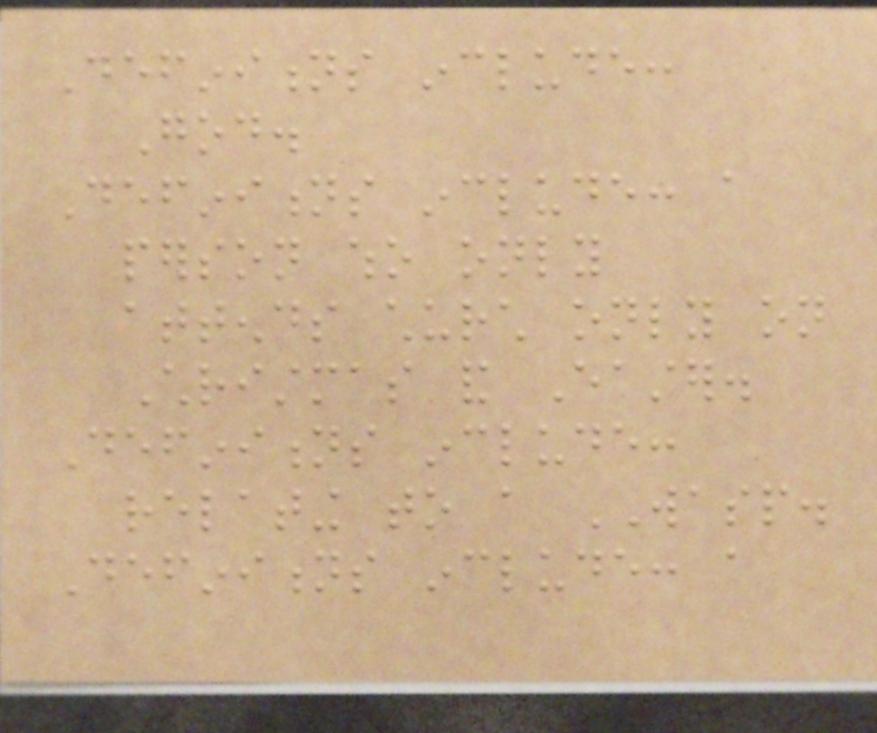Definitions include:
God.
Definitions include: a
person who only
attends church only on
Christmas and Easter.
Definitions include:
relating to a WASP.
Definitions include: a
